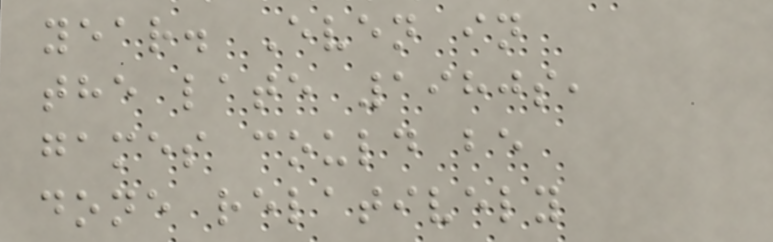year. Even in
the late 1980s,
games could be
done relatively
